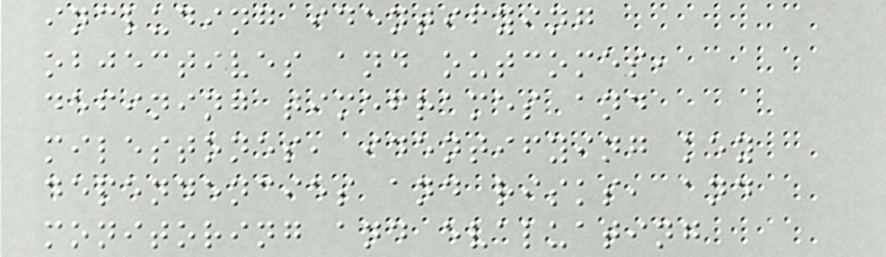including identifying
objectives and outcomes,
defining timeframes and
milestones, identifying key
dependencies and risks, and
monitoring and evaluating
